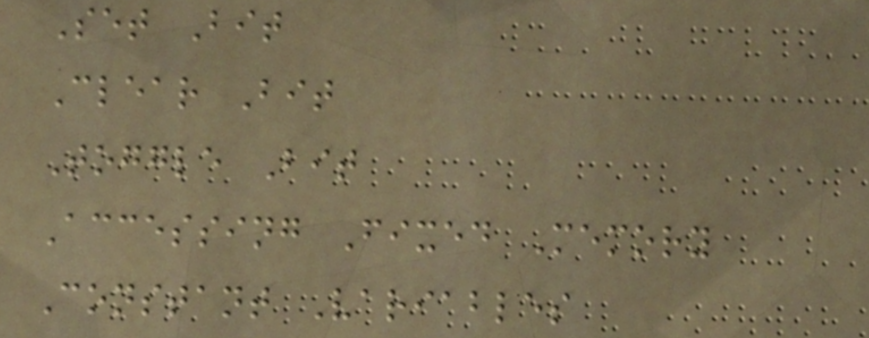Set Bit
Clear Bit
Toggle Bit
Accessing Fixed Memory
Constant Variables
